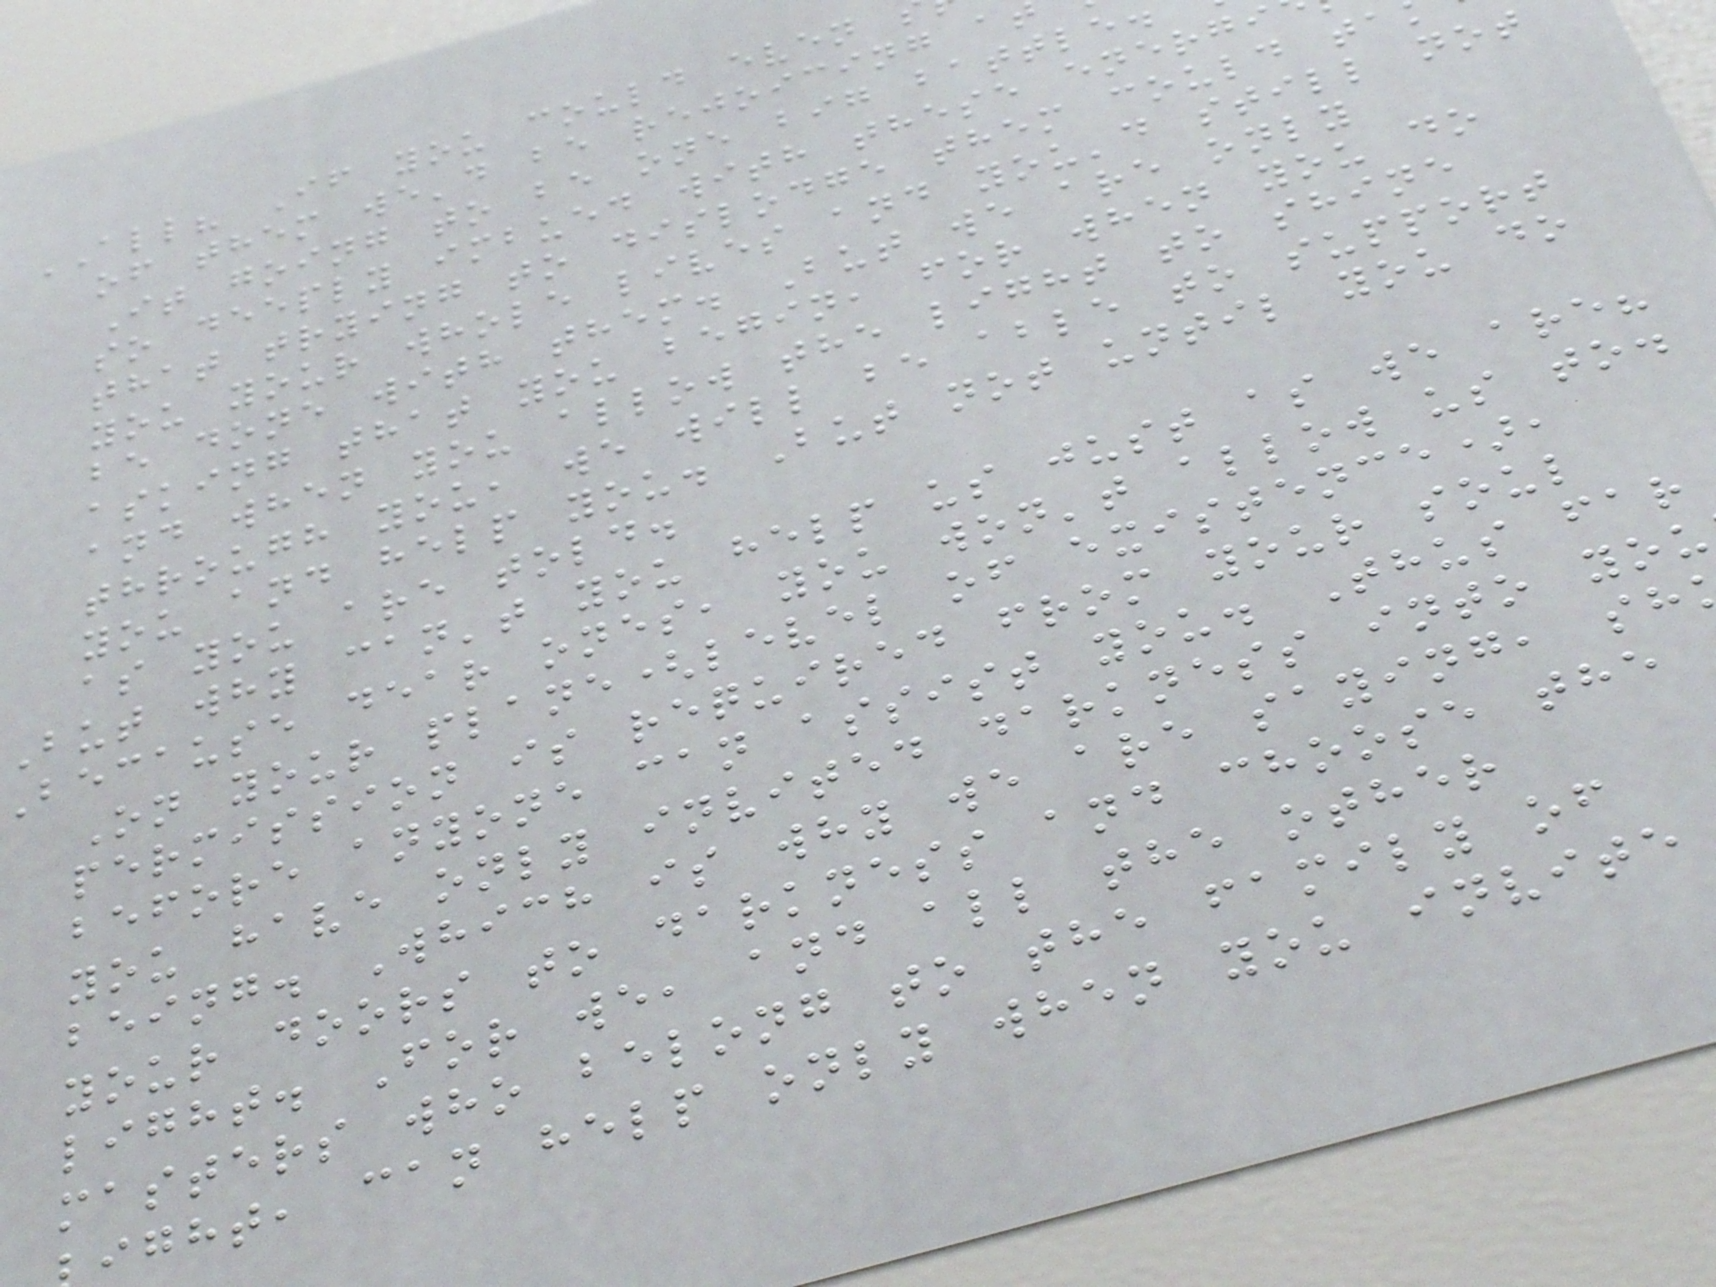ALL? If you could even
of them we'd be rejoicing a
It going to be one big battle.
so deeply imbued with these energi
that trying to dislodge them could ta
you your whole lives and you'd still not
be done with them. But we are only
asking that you begin, for when you do
and when you allow the light to shine
through you, we will be able to support
you and help you. But not until you do
as you are told.
But why can't you help us just as we are?
Because dear ones, you won't allow us to.
On your plane(level of existence),
permission is required from your soul
before anyone can assist you. Thus far
you have only invited darkness into you
being. Which is why we are saying, sh
your doors to darkness and choose the
light. For we, and all the other
masters who belong to the family of
ight, can help only when you invite
